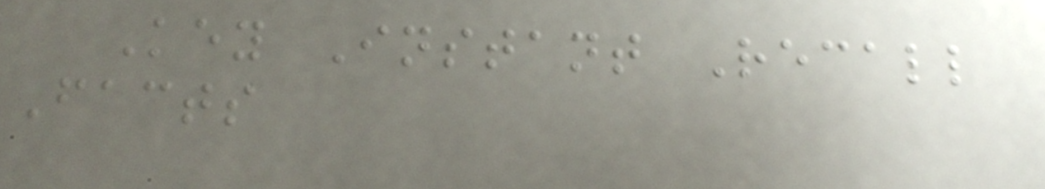Key Instant Recall
Facts
